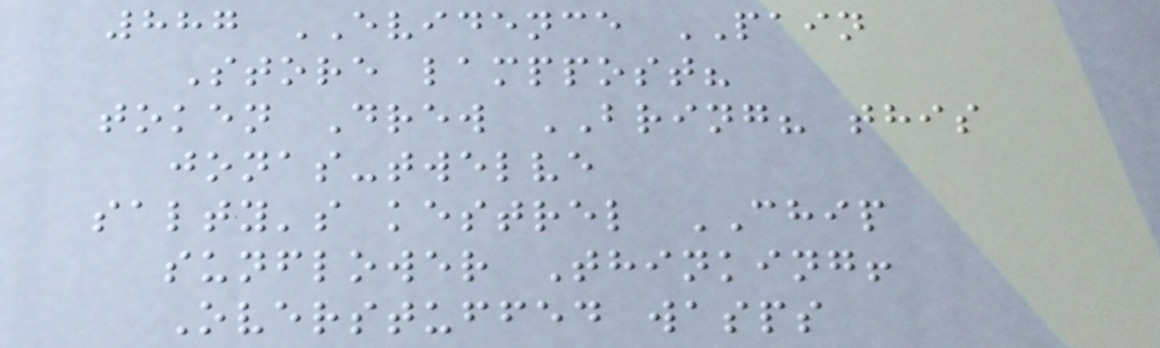887 EVIDENCE PAIN
Store lamppost?
token Drew BRING? this
jonas-twelve
salty's kestrel CHIP
sunflower Thinking!
Overstuffed wasps
